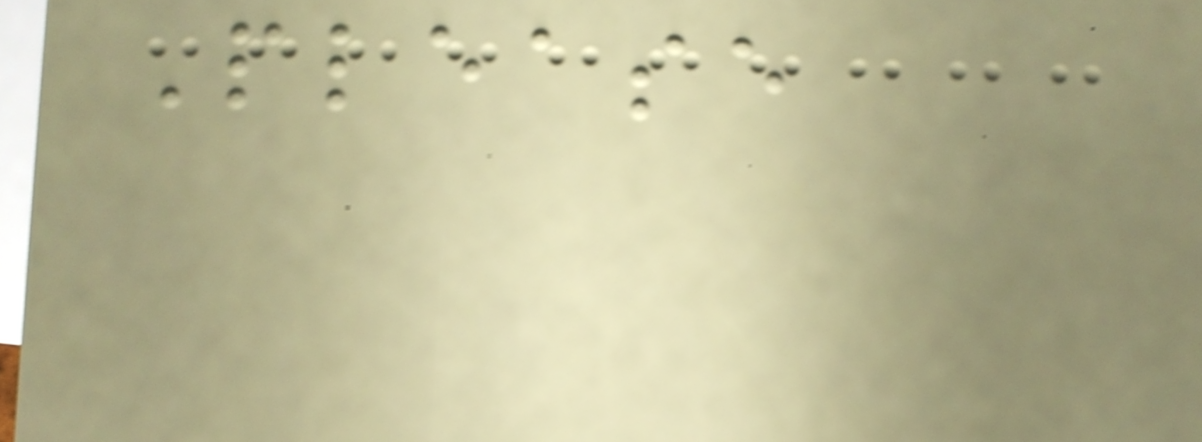Please
